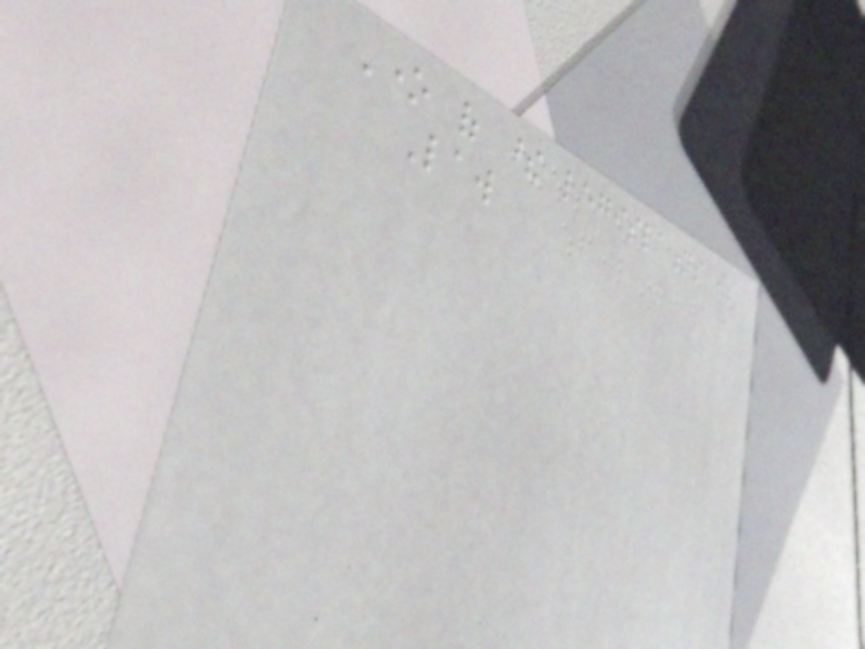One of these legislations is
Law
